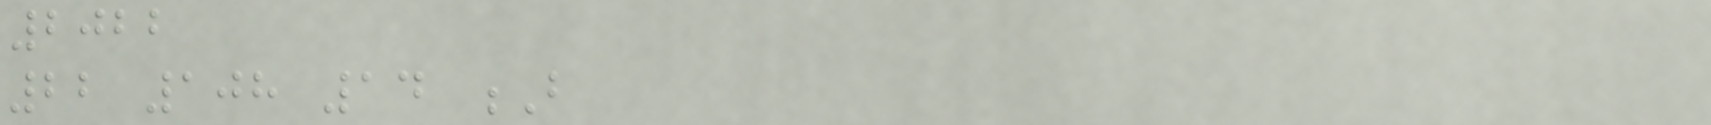2022
22 108 14 B
